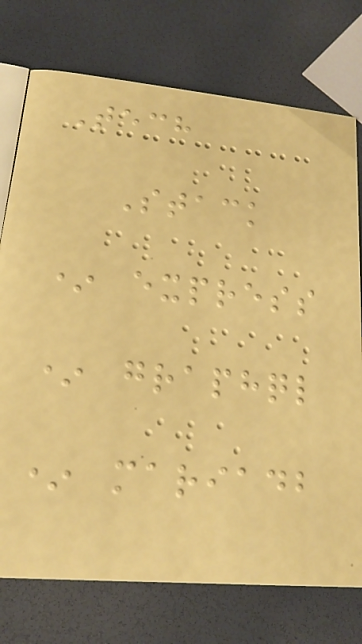Tech
Stack
* express
* graphql
* mariadb
